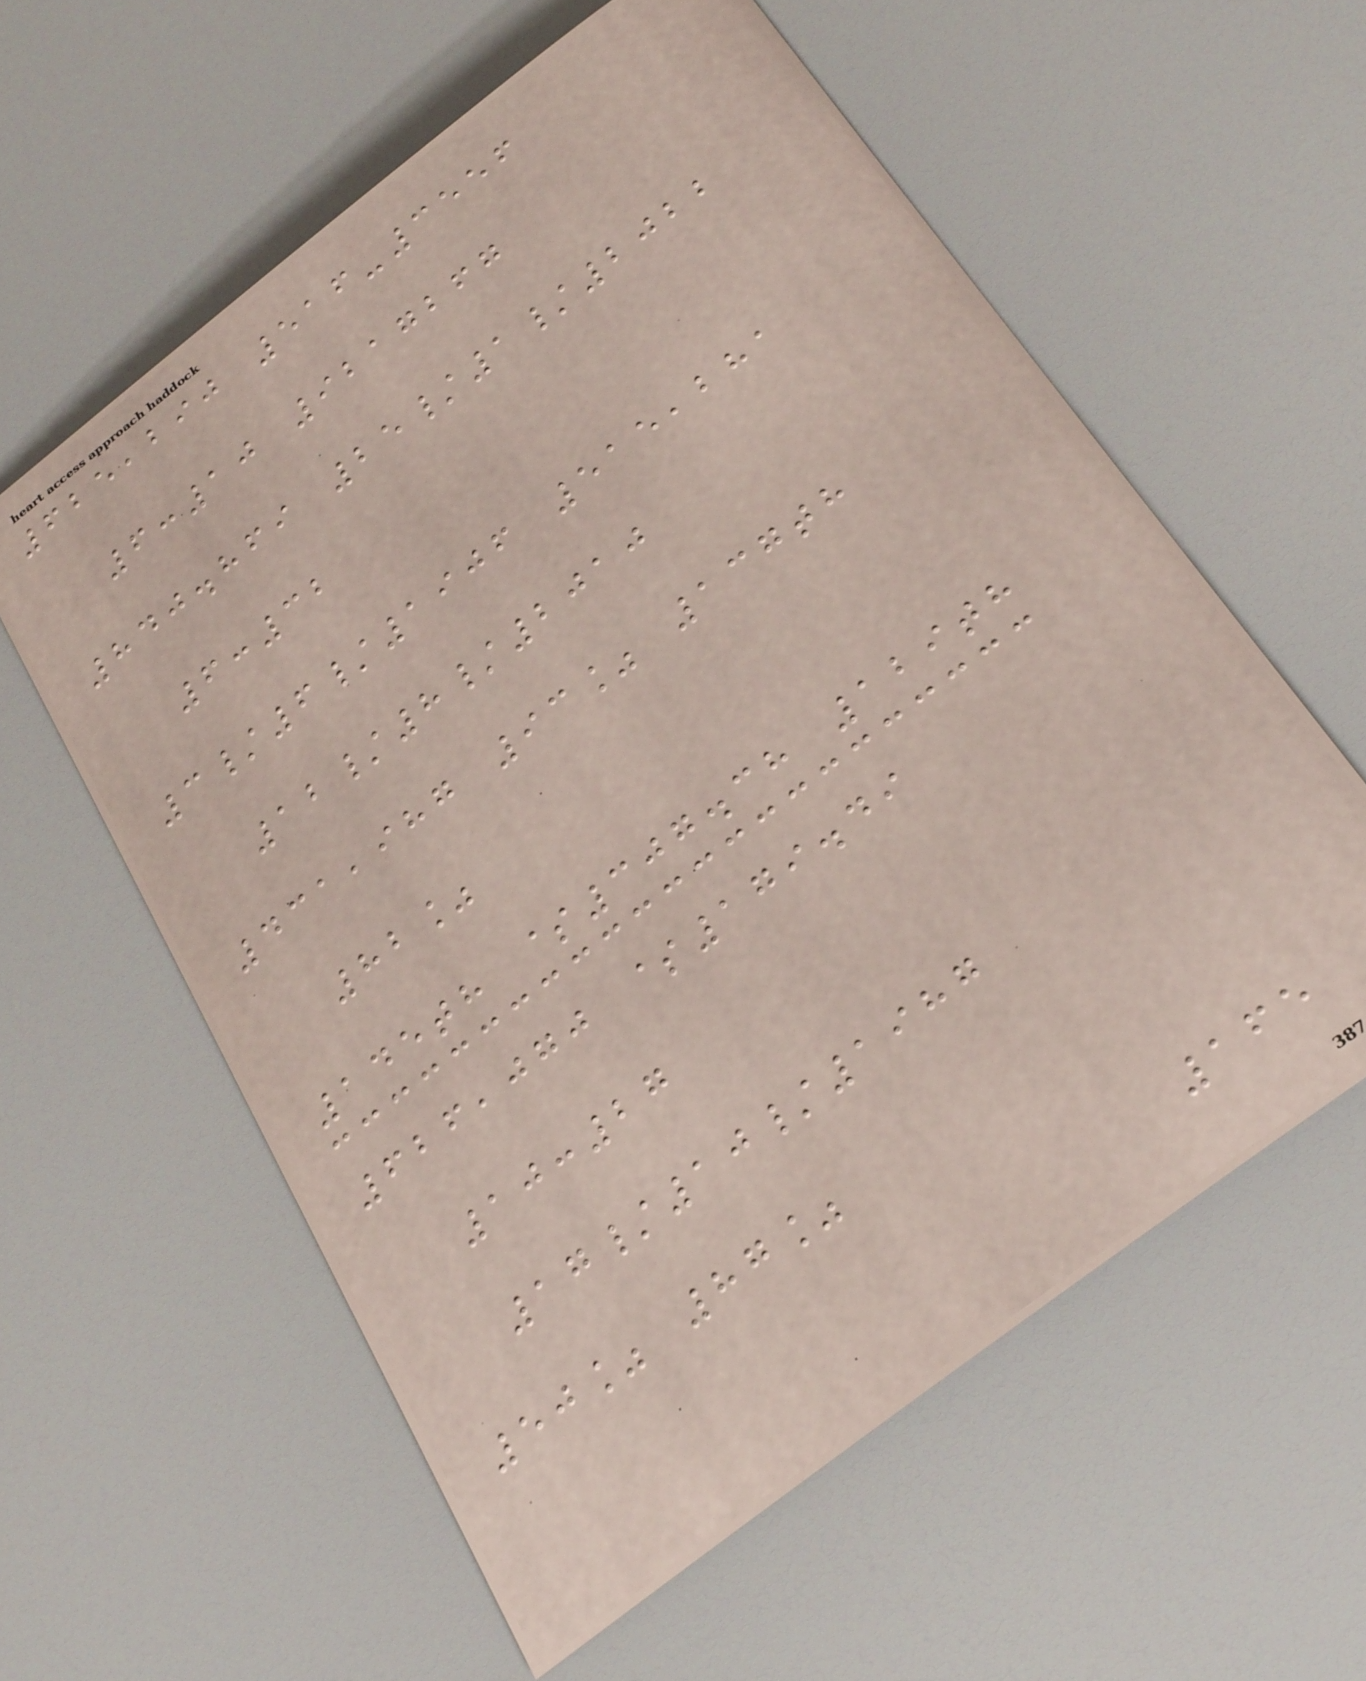625,290 516-3556
6:10 9217267
840.869 25/1/2022
6:32
3/6/1906 515,281
12/8/2010
431,987 93% 137th
82%
145th $307.38 129th
626,070 $179.49
10:27
17/10/1987
50% 87%
165
